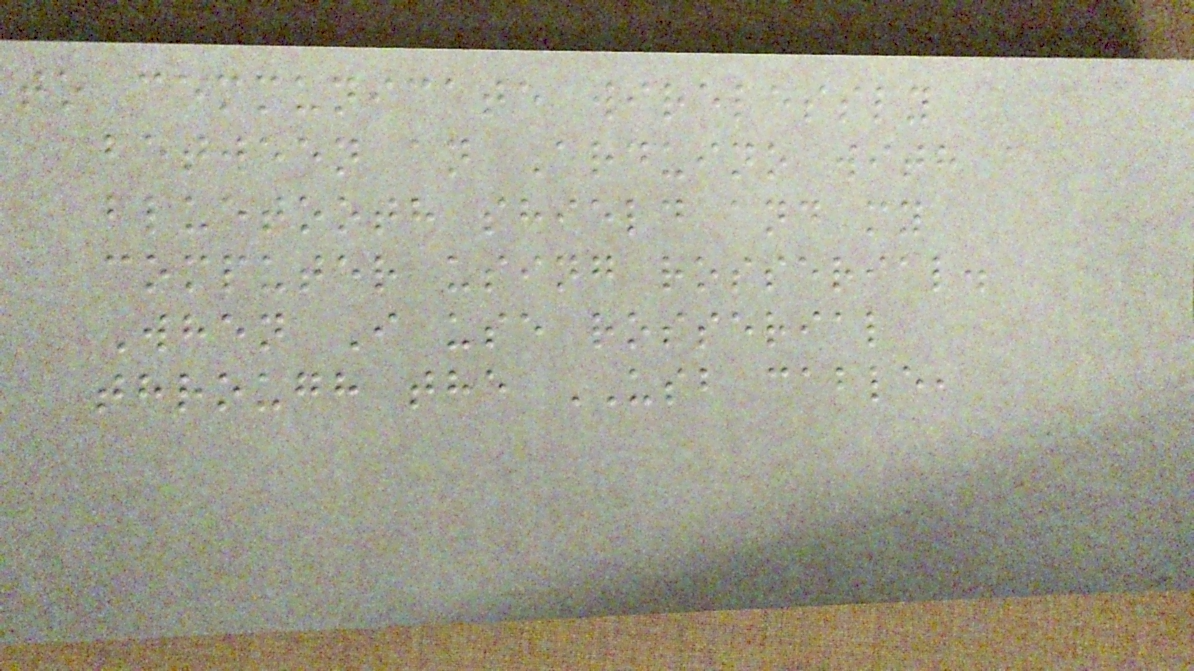to communicate wirelessly
between an Arduino with a
bluetooth shield and my
computer using rosserial.
When I use rosserial
through the USB cable,
